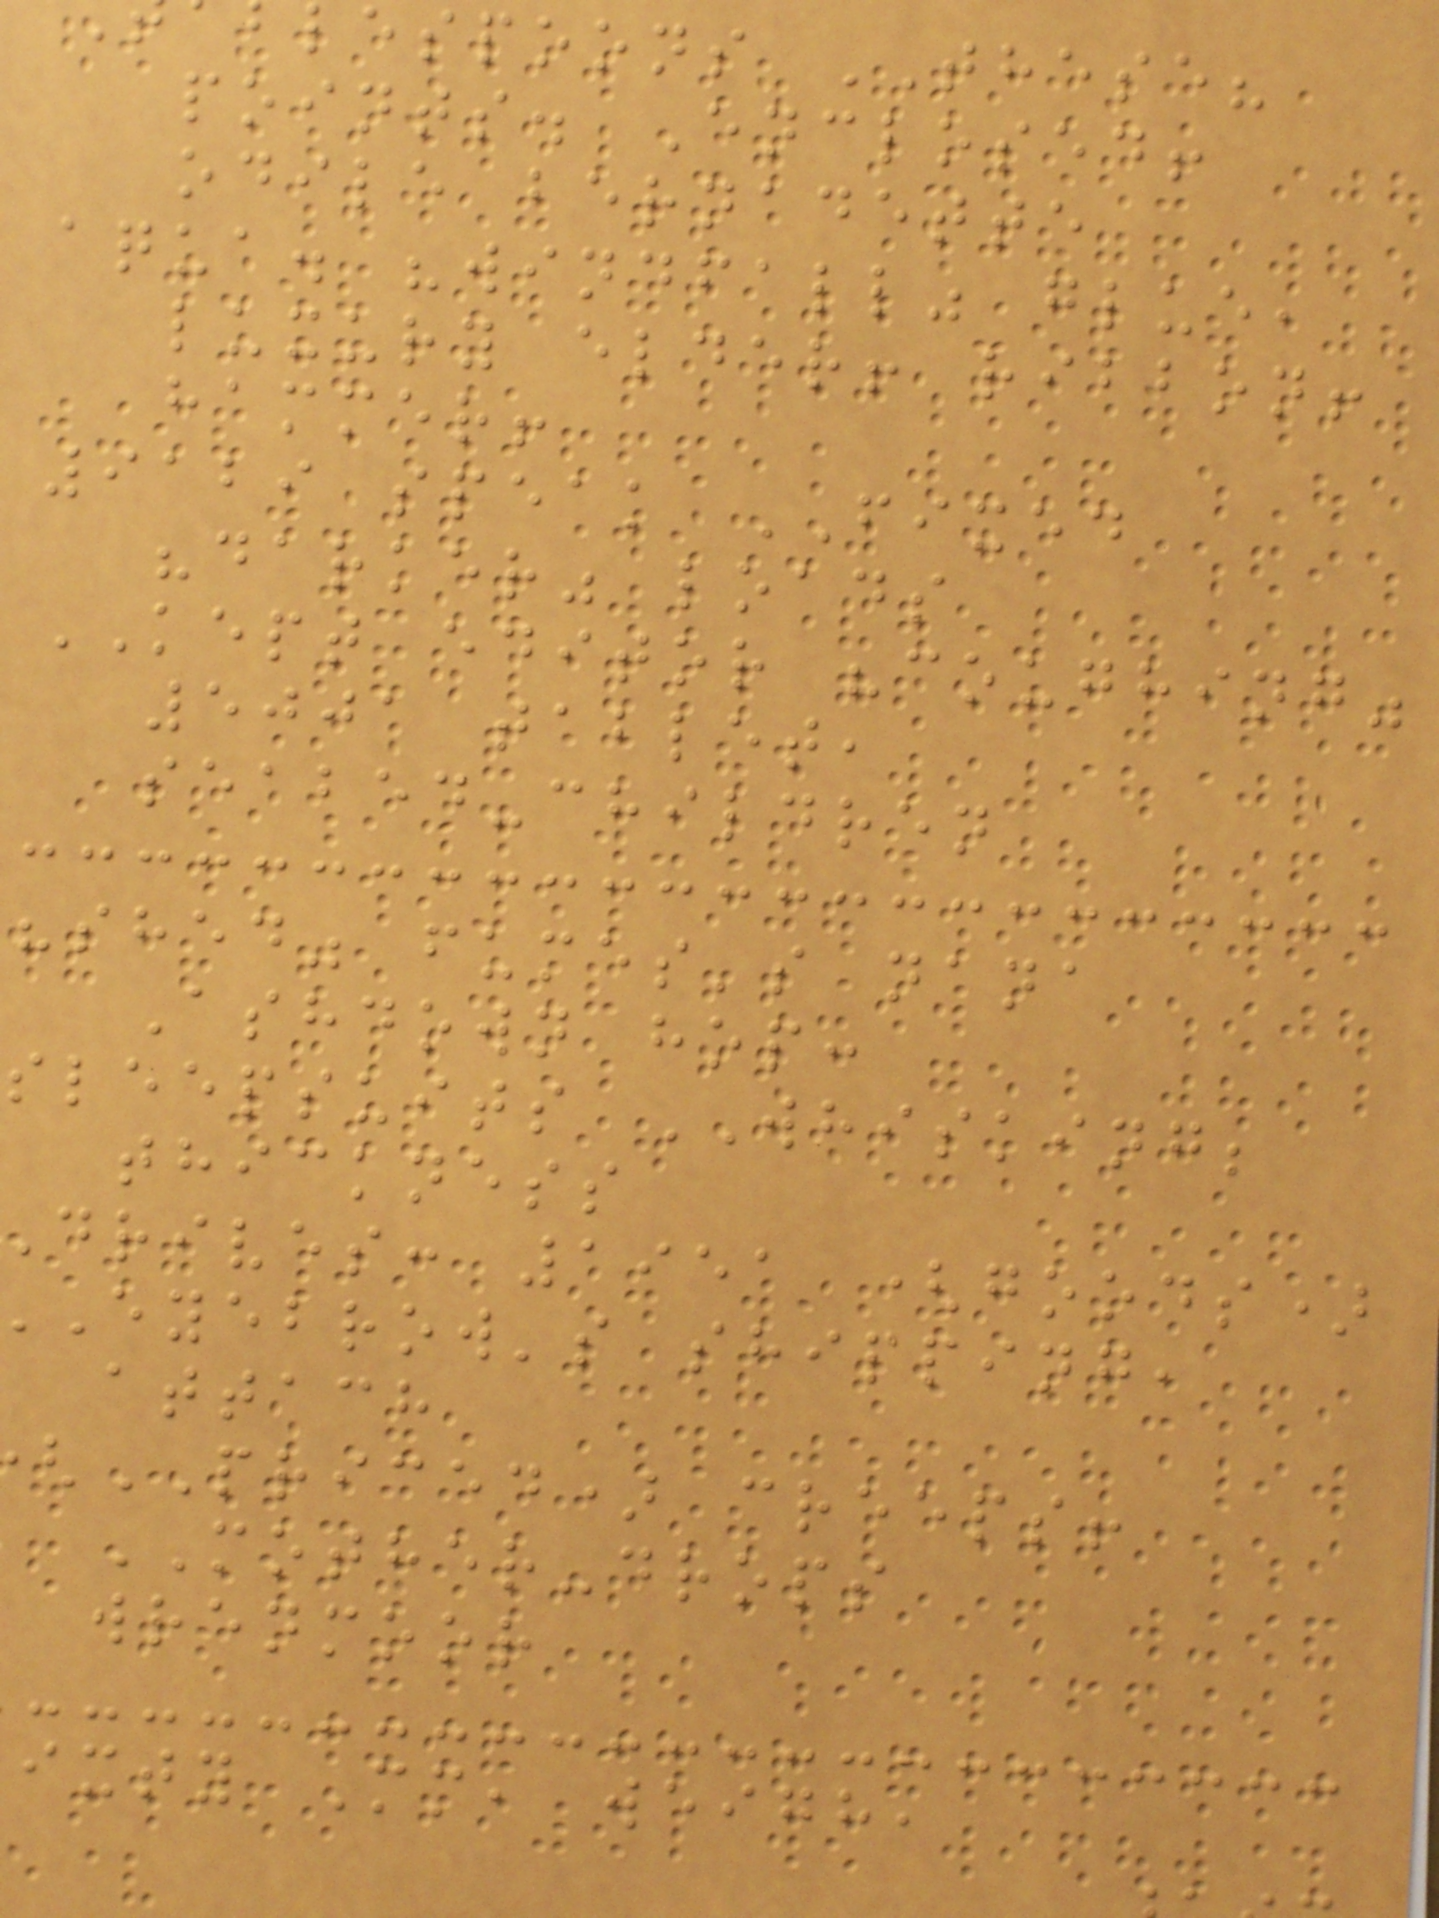lespoons THESE?
points. Enclosed!
odile bernadette
aqua. "windfall" glue,
luxury elder! ribbon!
hammer!
9129 speak FIXED
"darker" loads
KEPT editor "coughing"
5001 tablet,
seabed-children
"shed" fumes's nana
Ashdown hop:
sleepsuits WHISKING;
thickness
drives: 1951 (goods)
eyebrow's shipping,
attach
PRICED) creeps!
MOTHER-drops
wrenmoor
ixty Mm, weigh,
